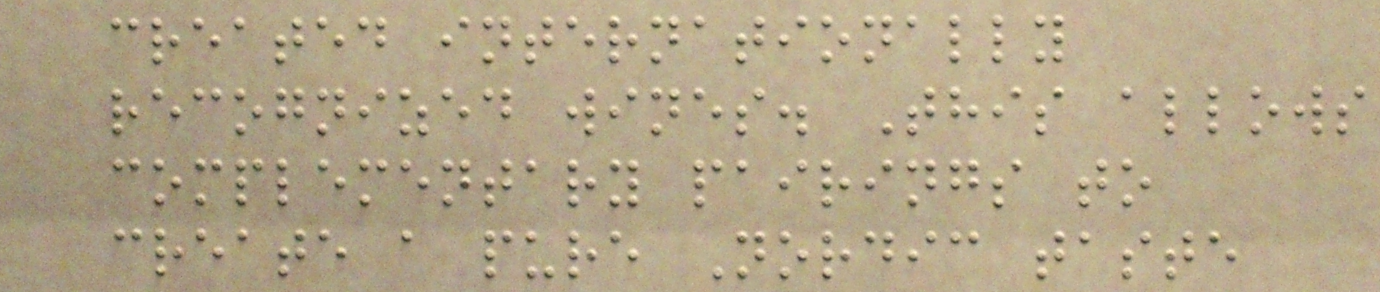created internationally
recognized wines. This allows
complementary pairings to
create a pure Nordic taste
